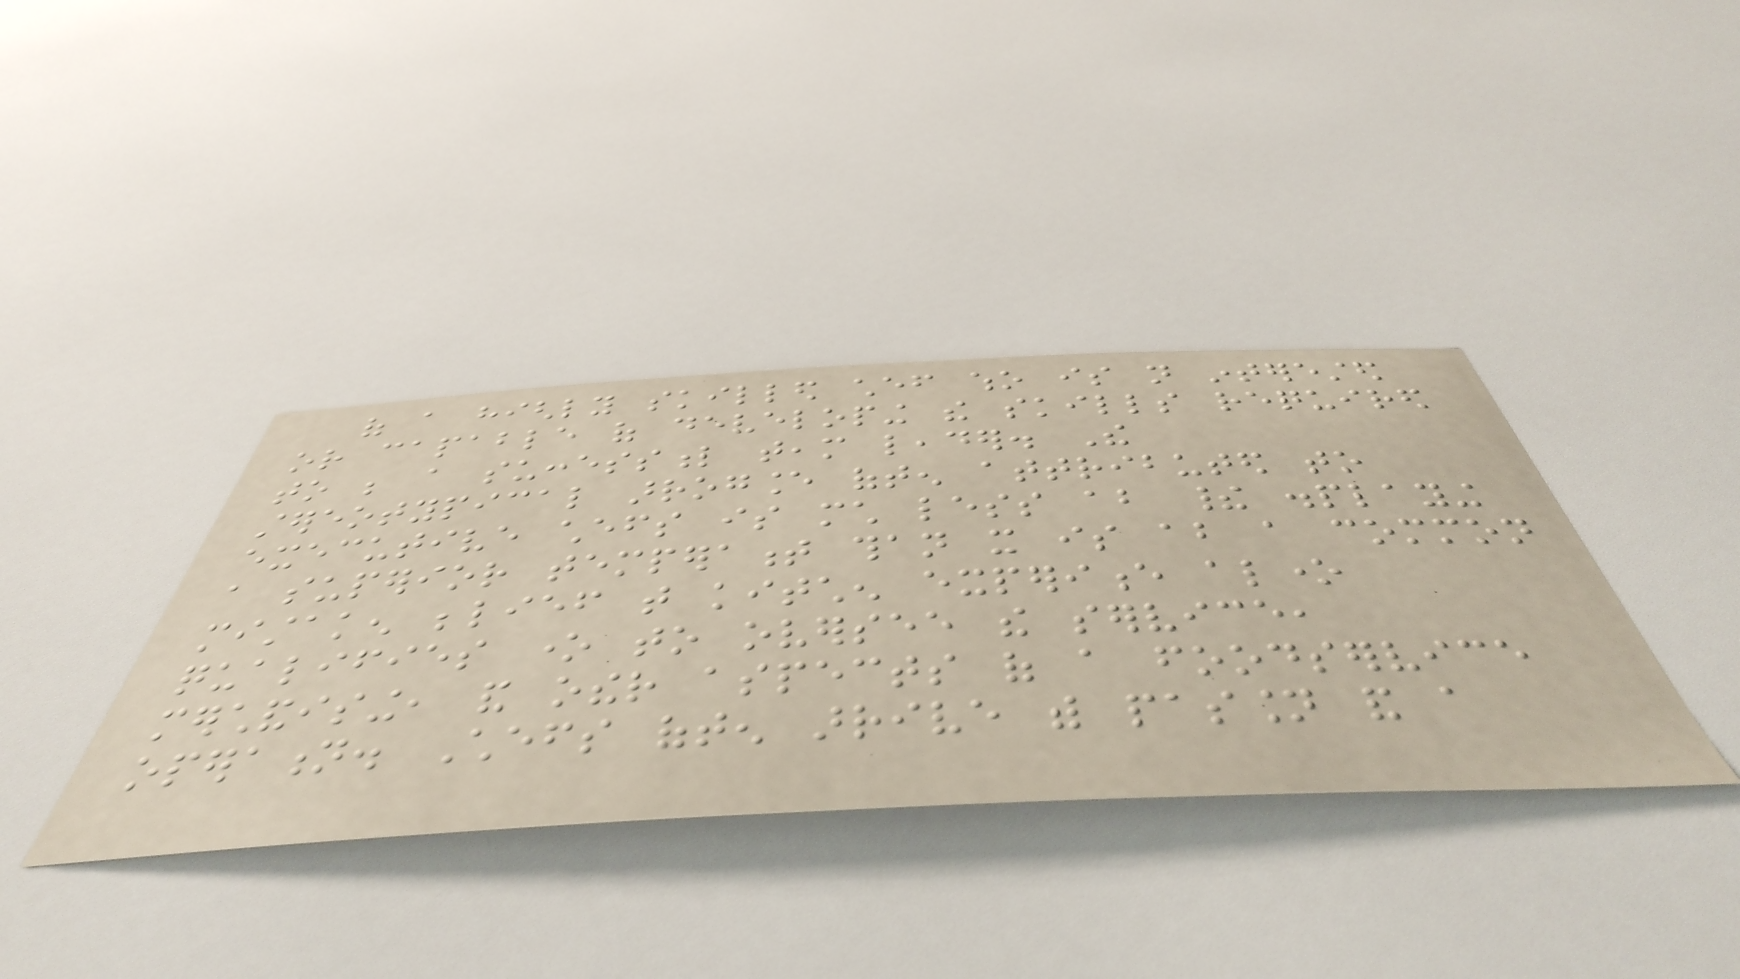of a highly skilled chef who is not interested
or capable of developing the skills required
to be a successful team leader. The
stereotypical arrogance often attributed to
executive chefs is much less about their displaying
a superior temperament than it is about a common
mistaken belief that kitchen experience alone
qualifies one to oversee the service,
merchandising, and other aspects of a foodservice
operation. Chefs often arrive with passion and a
